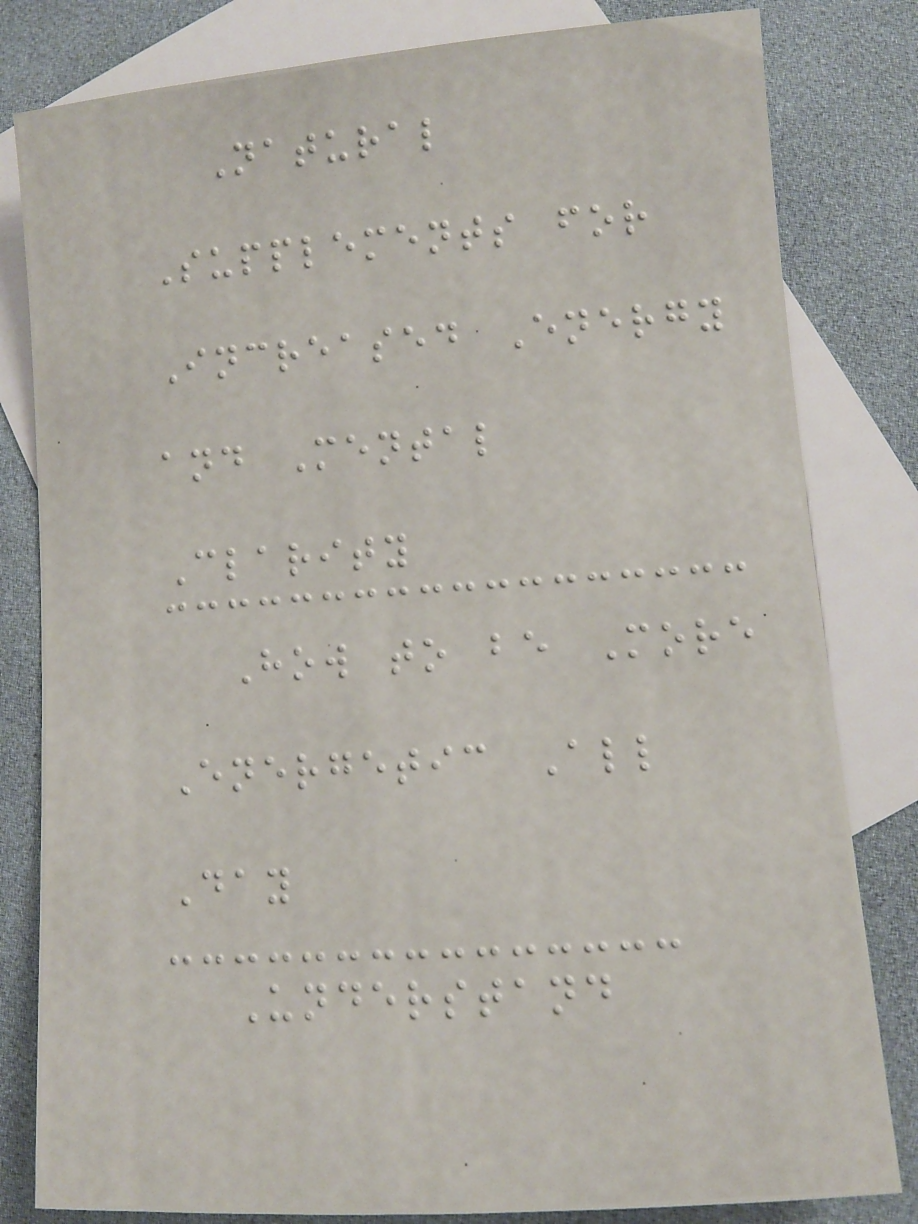Natural
Supplements for
Increased Energy
and Mental
Clarity
How to be More
Energetic All
Day
Understand
